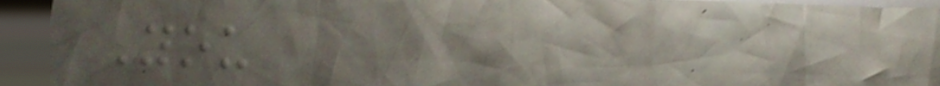You
